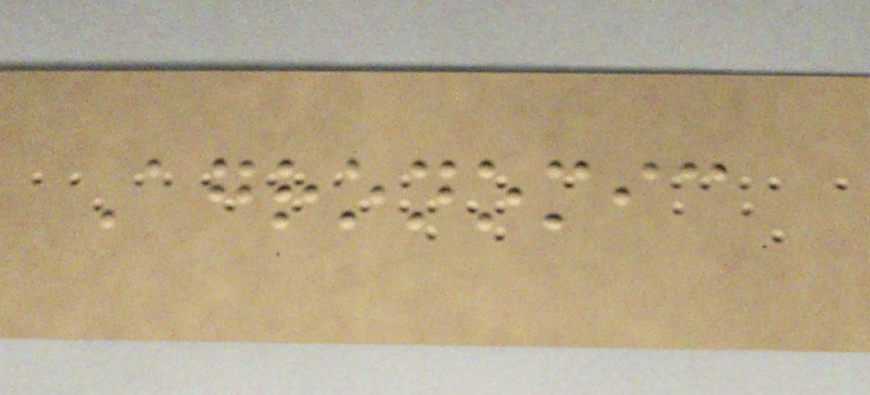Agronomic
